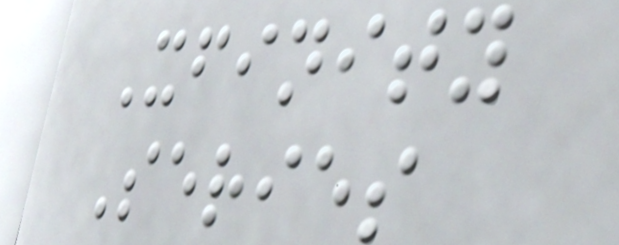Xfinity
Series
